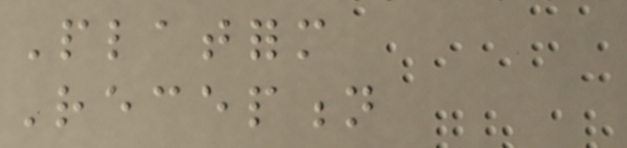Platform
Reception
